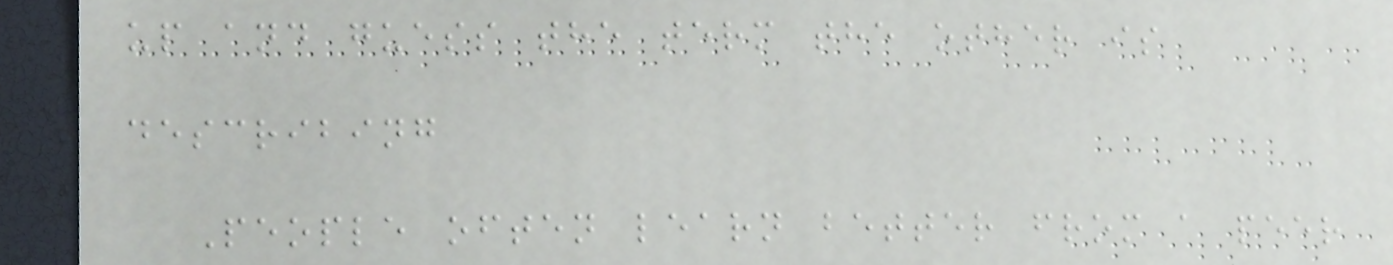up and guess the term the other is
describing
People often learn better from a peer
